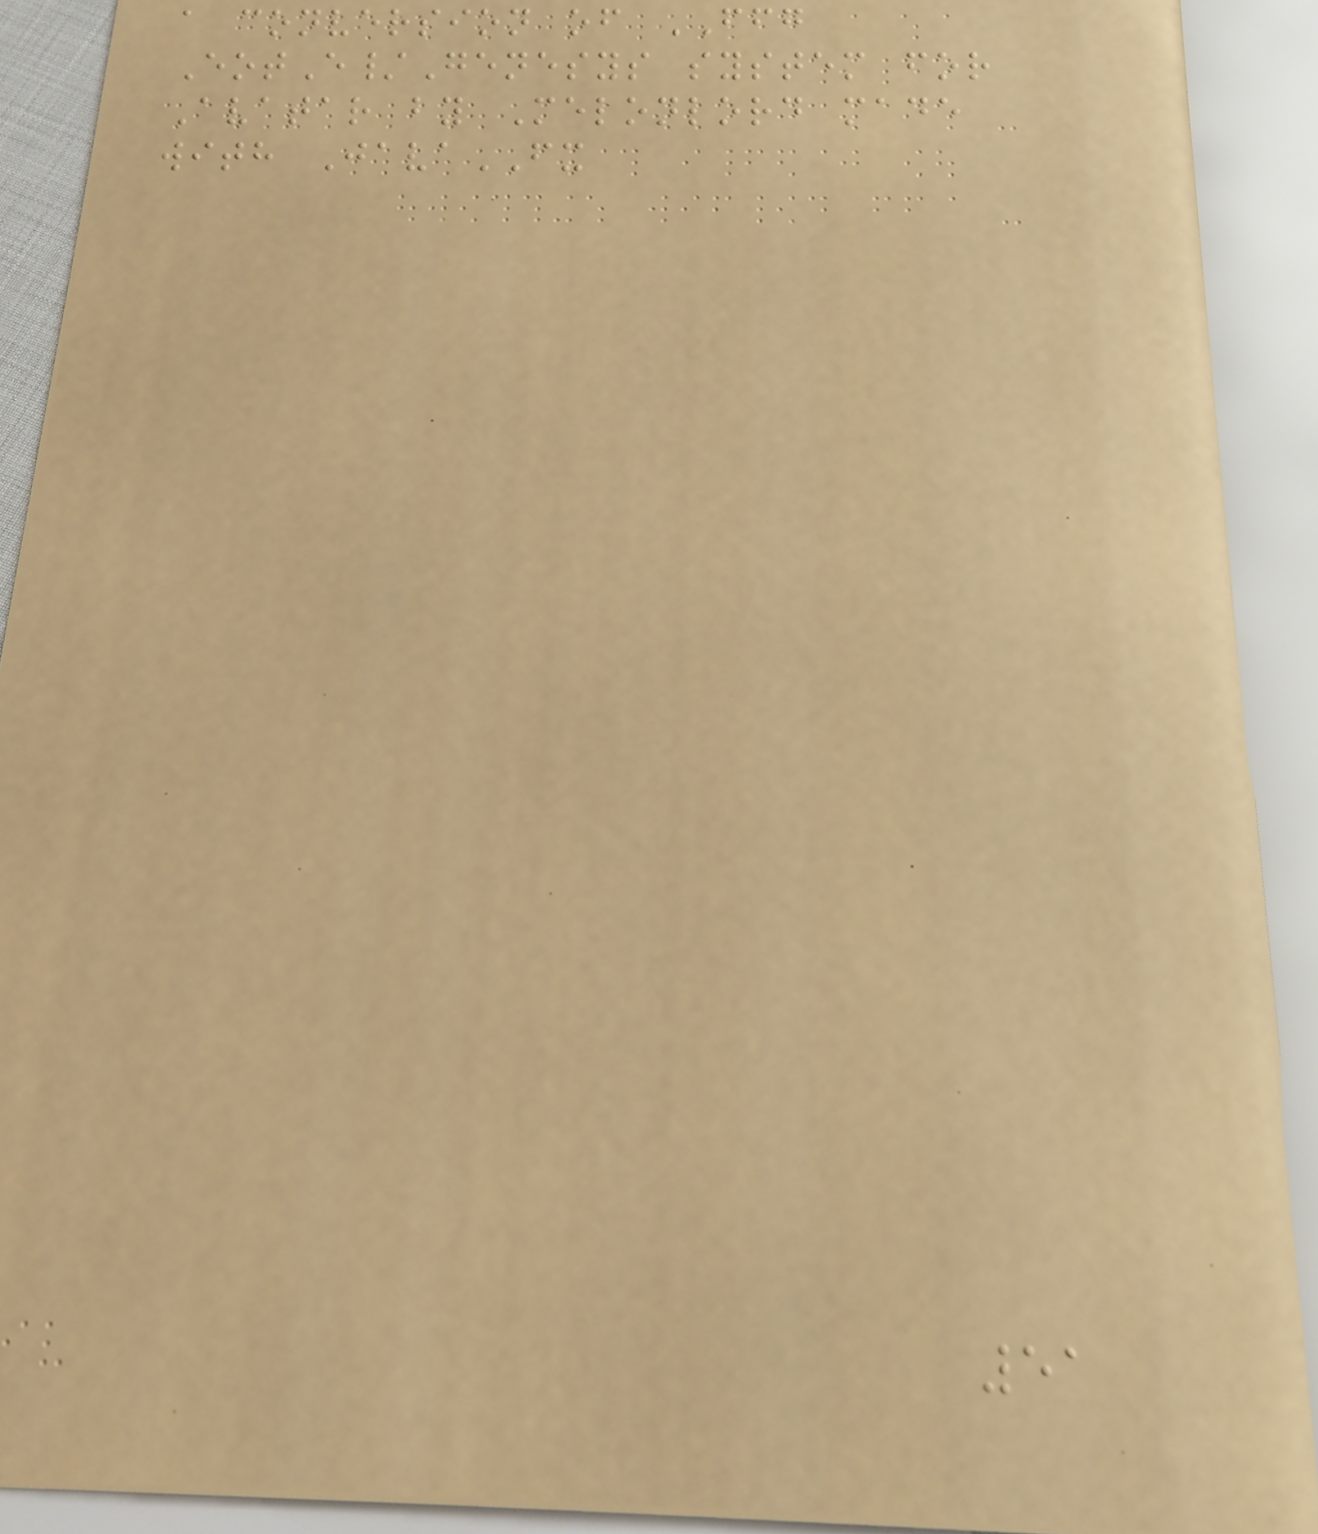a conversion of FFG
EotE/Genesys system for
Avatar by Melonlord made
with JavaFX
51
